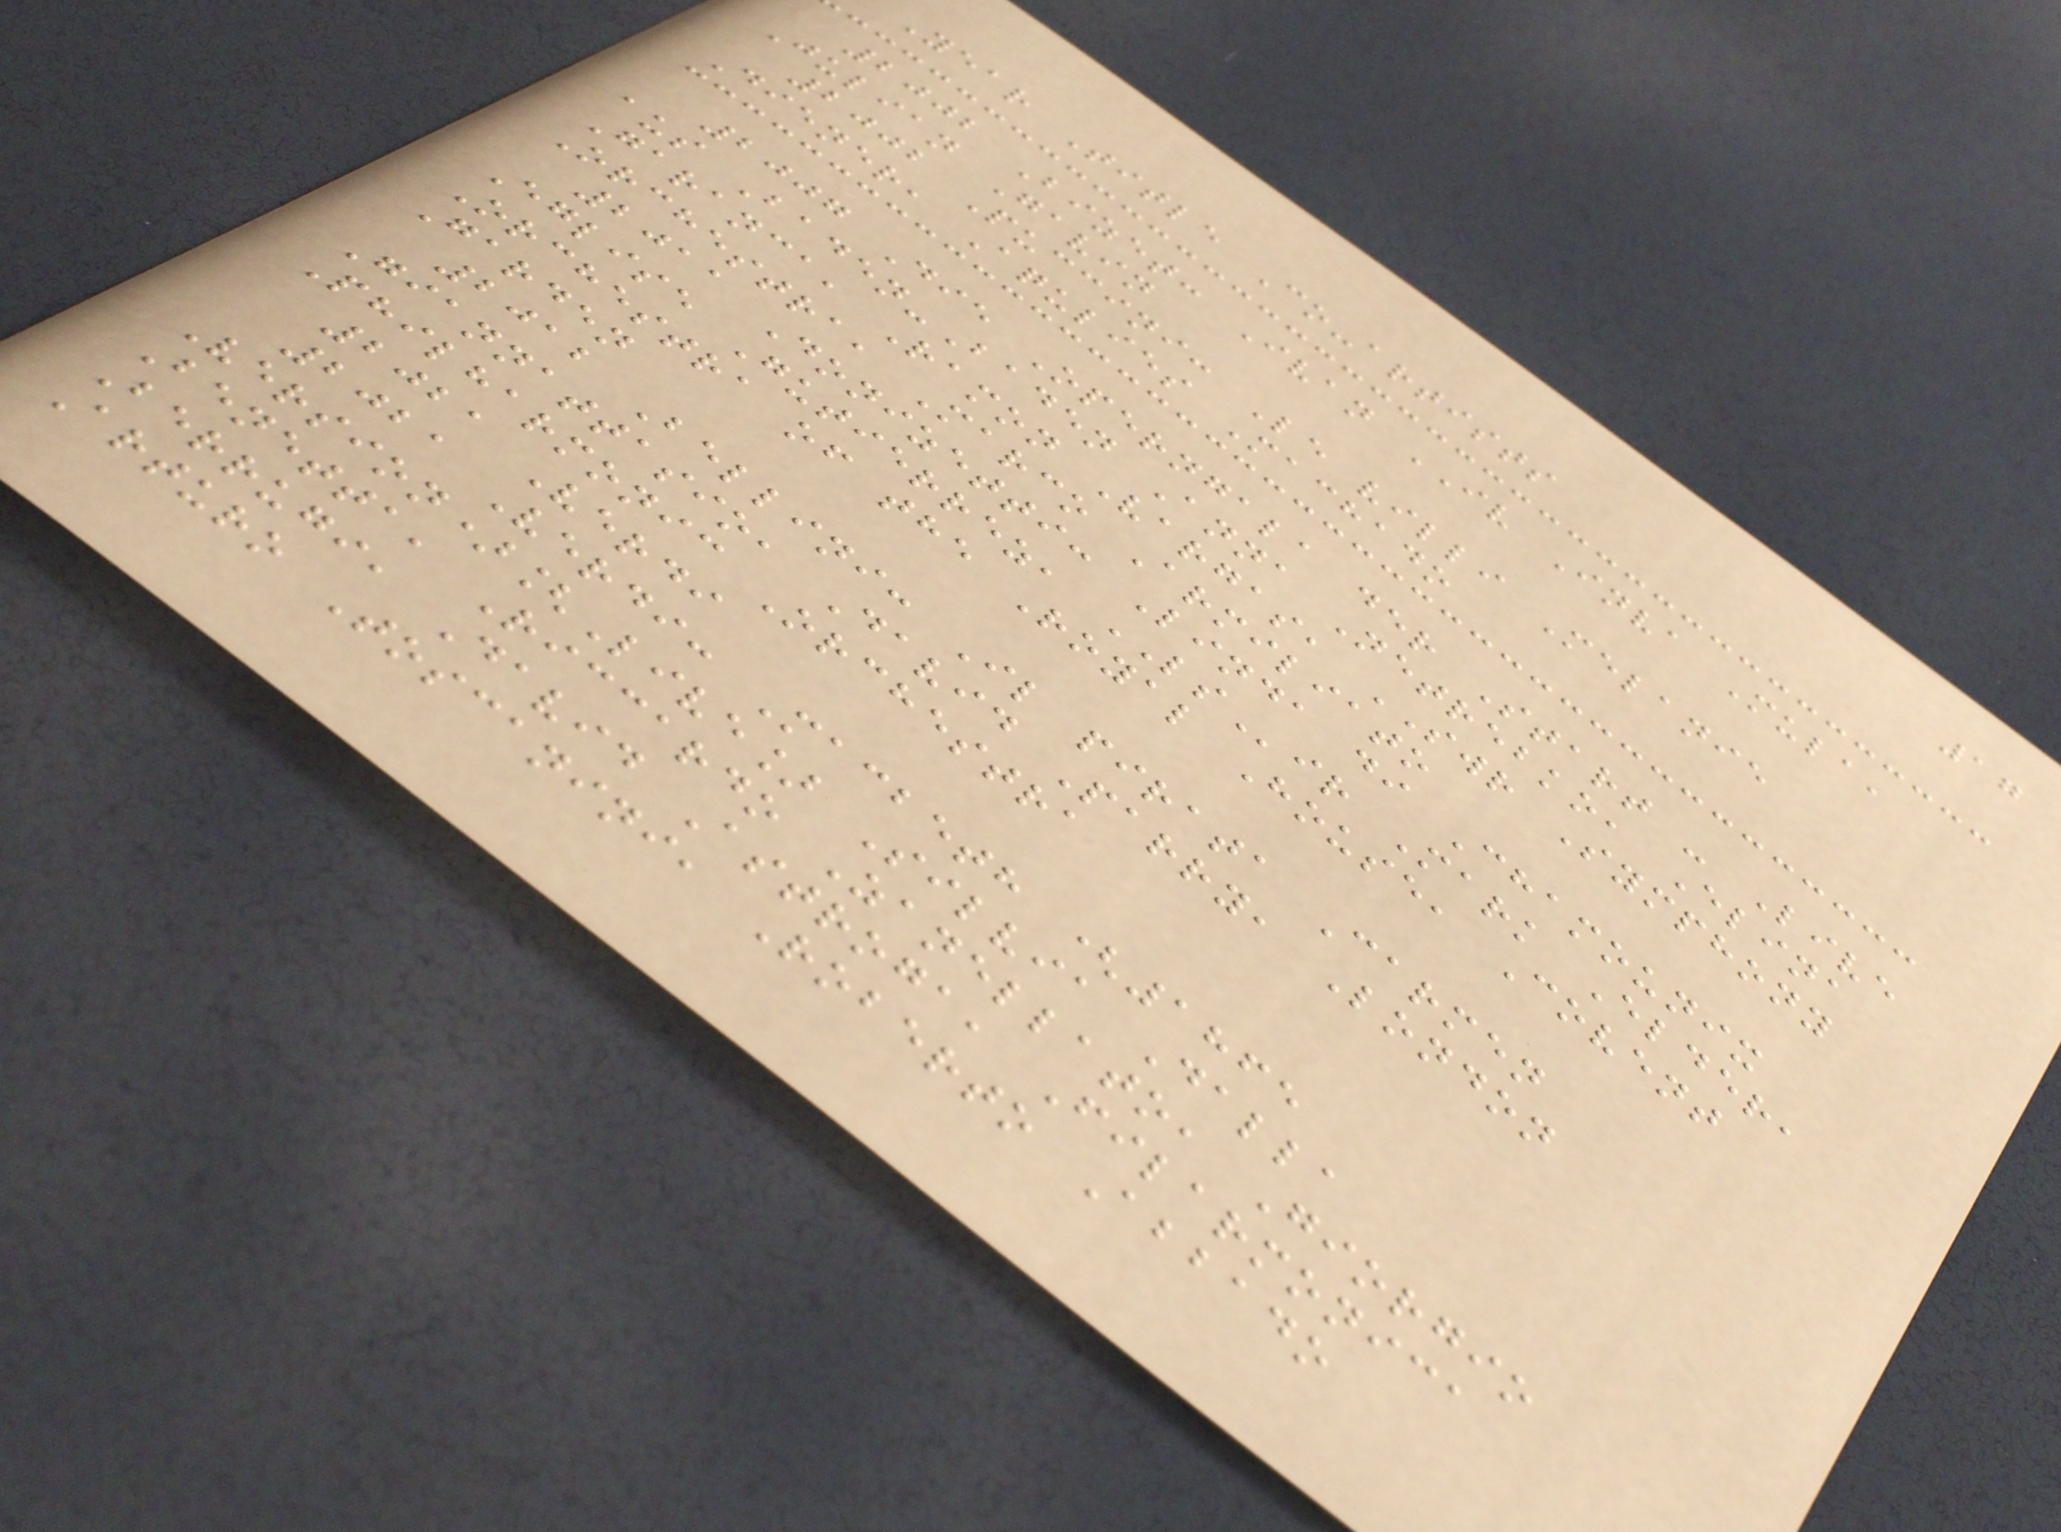17
Year Title Co-artists
2002 Bizet: Ivan IV Inva Mula,
Julian Gavin
2002 Puccini: Le villi Melanie
Diener, Aqulies Machado
2007 Die Operngala der Start - Live
aus Baden-Baden Anna Netrebko, Elina
Garanca, Ramon Vargas, SWR Symphony
Orchestra, Marco Armiliato
2011 Donizetti: Linda di Chamounix
Eglise Gutierrez, LSir Mark Elder,
Orchestra of the Royal House, Covent
Garden
2012 Bellini: Il pirata Carmen
Giannattasio, David Parry, London
Philharmonic Orchestra
2021 Verdi
2021 Verdi: Macbeth (1865
Version)[Live] Silvia Dalla
Benetta, Riccardo Zanellato, Giorgio
Berrugi, David Astroga, Filarmonica
Arturo Toscanini, Roberto Abbado
